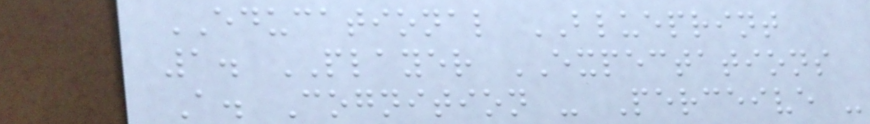EDUCATIONAL BLUEPRINT
1. PLAYER EXPECTATIONS
A. Cognition - Perceive -
